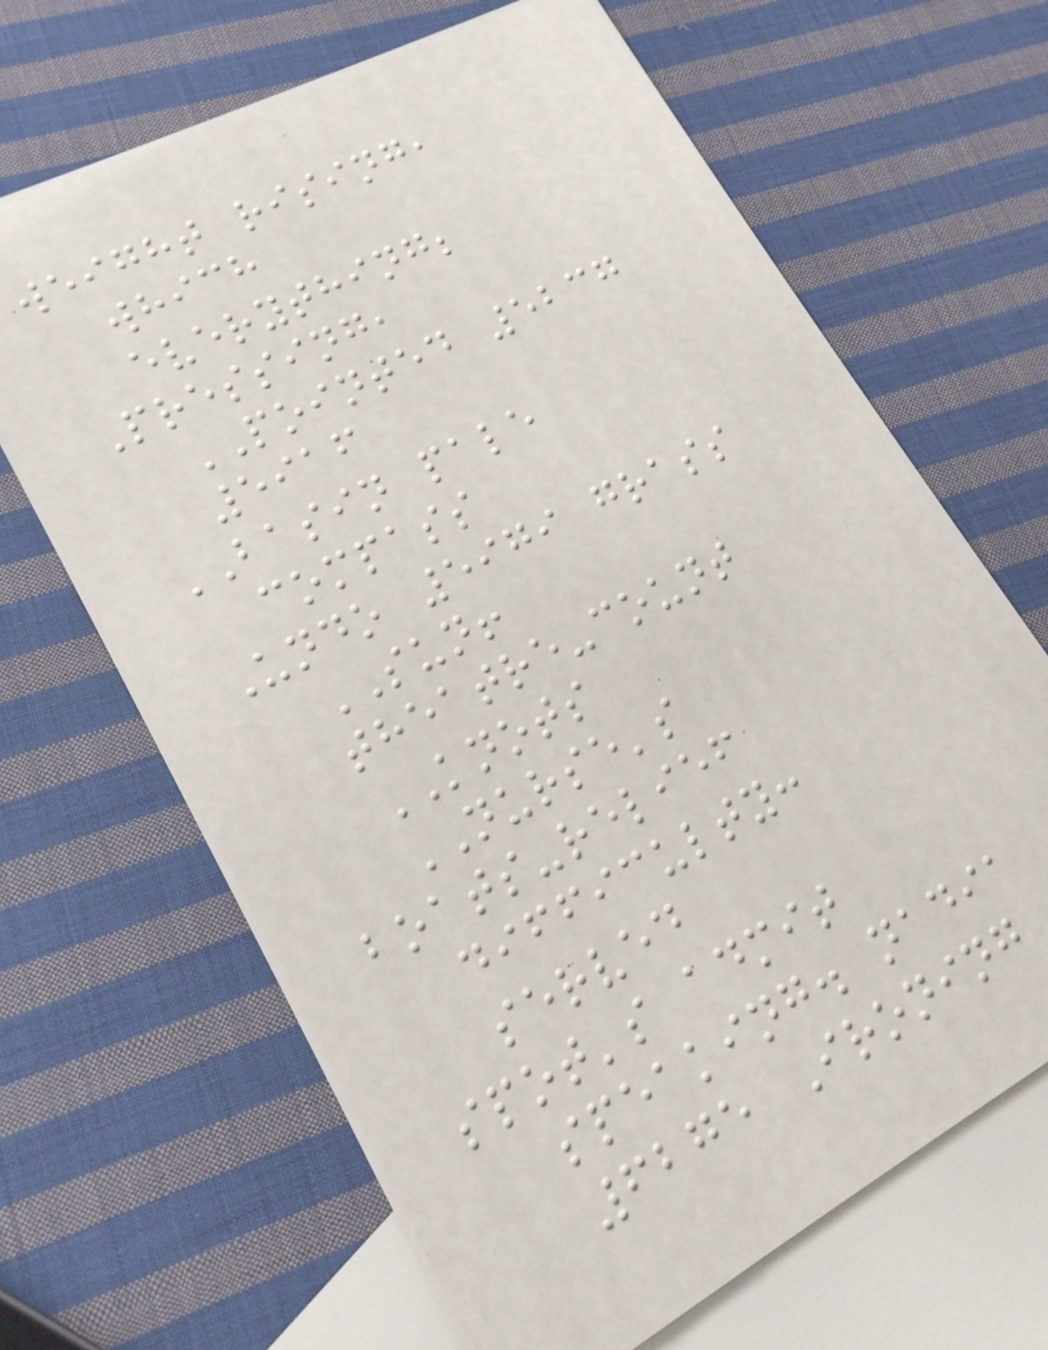weight rising,
which
everything;
Pressing,
POINTED 5237
5916
BASIN pale
compass
Undo 5979 grass
SUN!
theatre-count
KNOTS
NURSE's
boats-relief
difficulty:
served
spot's admit
speaking. nadia
6275 Ironing
